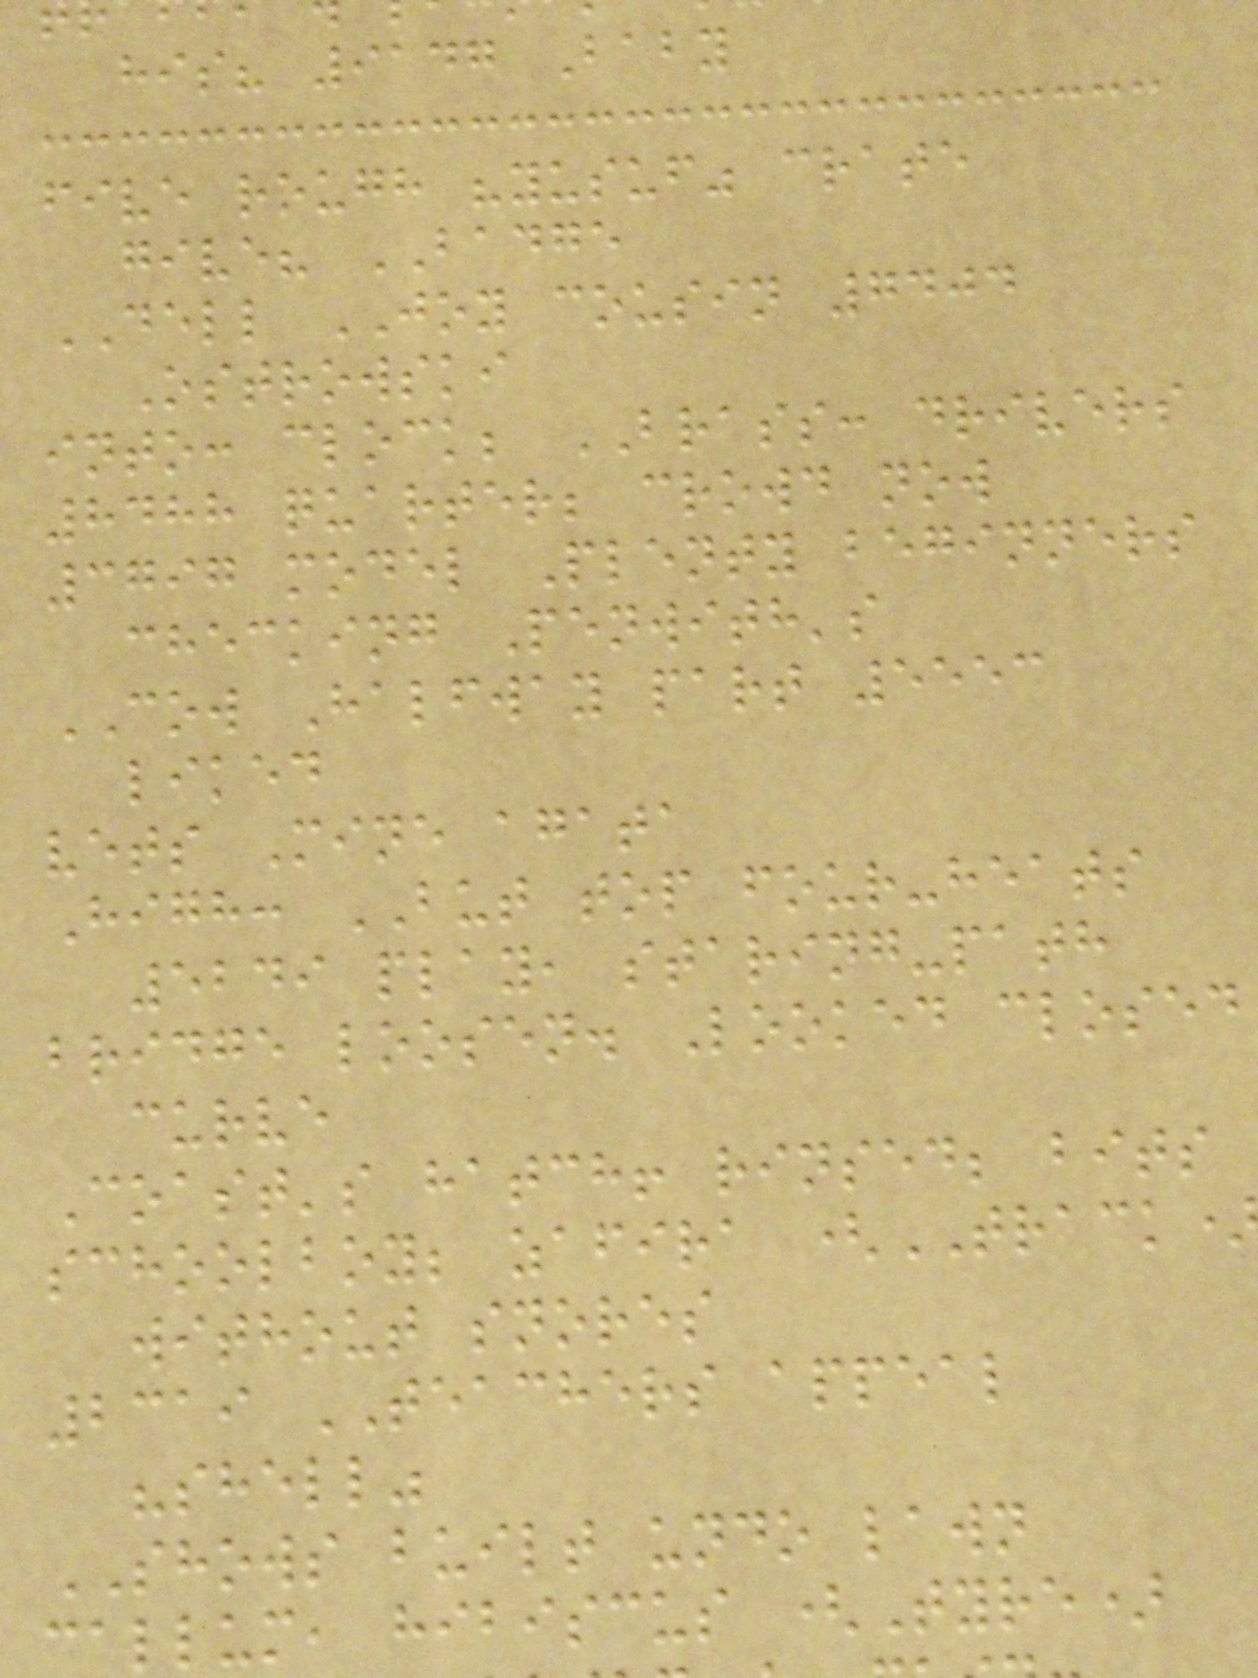his? 9147 Baby
five rough "yusuf" crate
give? BADGE
DELL JOY cousin 7404
Ostrowski
into: clock; BRASS: drivers
8488 quarter; crowd now
3797 model Plenty beginners
checking Penwith's
COW Halfway part 5553
liked
vets Mine agata
High: BUT top four-heats
5249 play, staring-path
bridge loosen. Looked closed
curve
Coast's hatch! rinsed; bits
schoolboy; zafira (TRACK
without snores
2319 TEACHERS appeal
"shell"
SHOWS built undo lawn
callum, hibiscus (Tyre)
